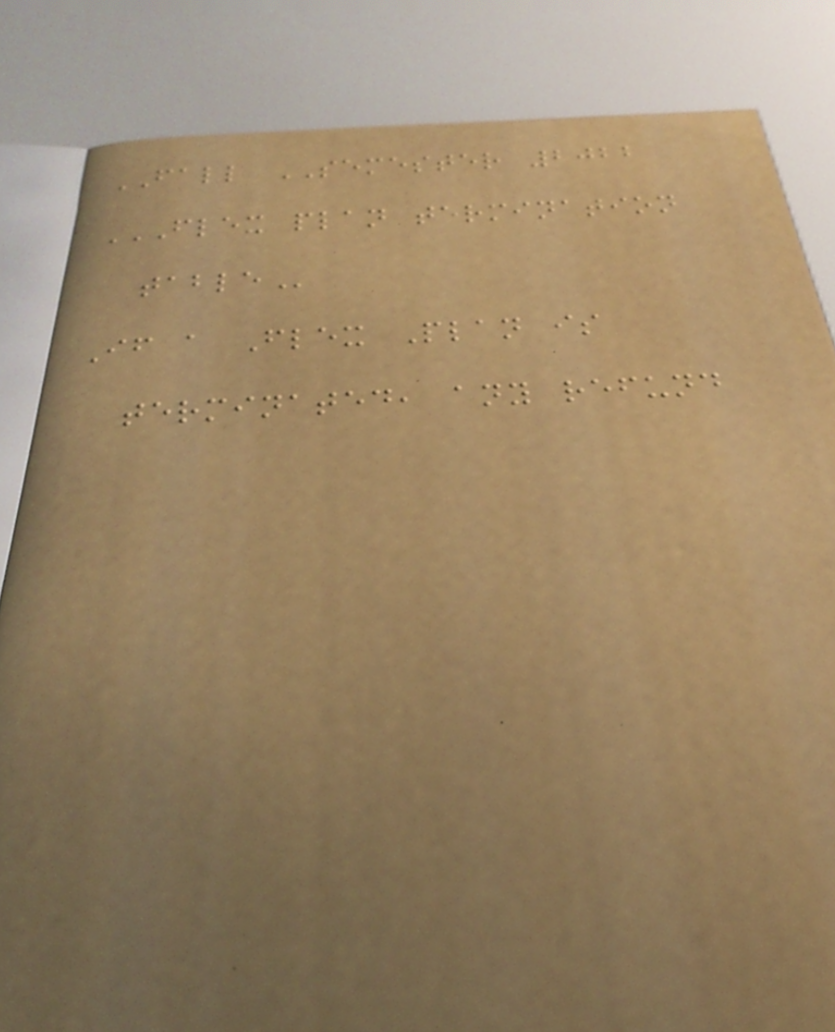FALL SEMESTER 2022
FLEX PLAN TERMINATION
TABLE
If a Flex Plan is
terminated, any refund
